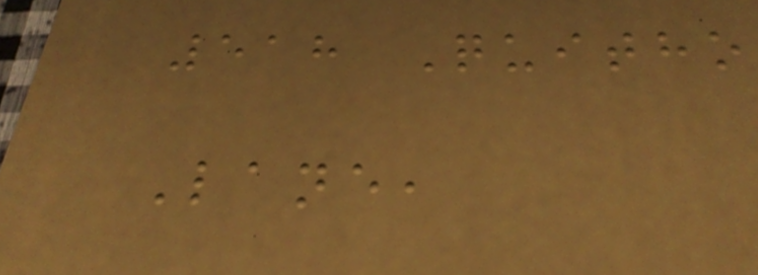518 Quitho
Lane,
